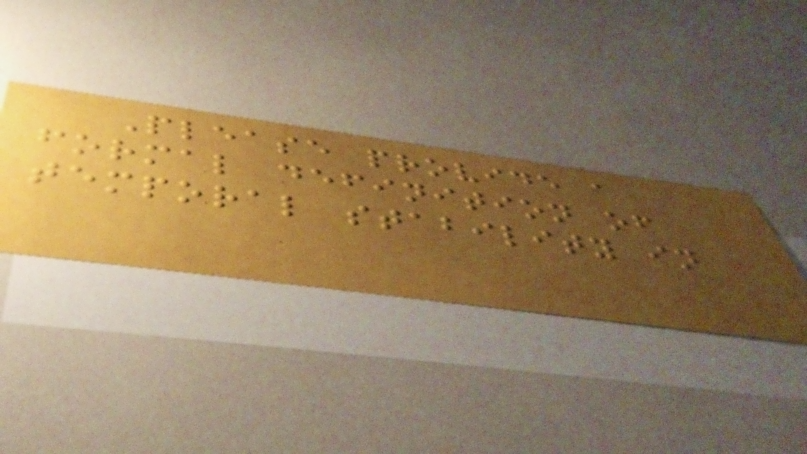Please provide a
formal definition of
temporal stability in
